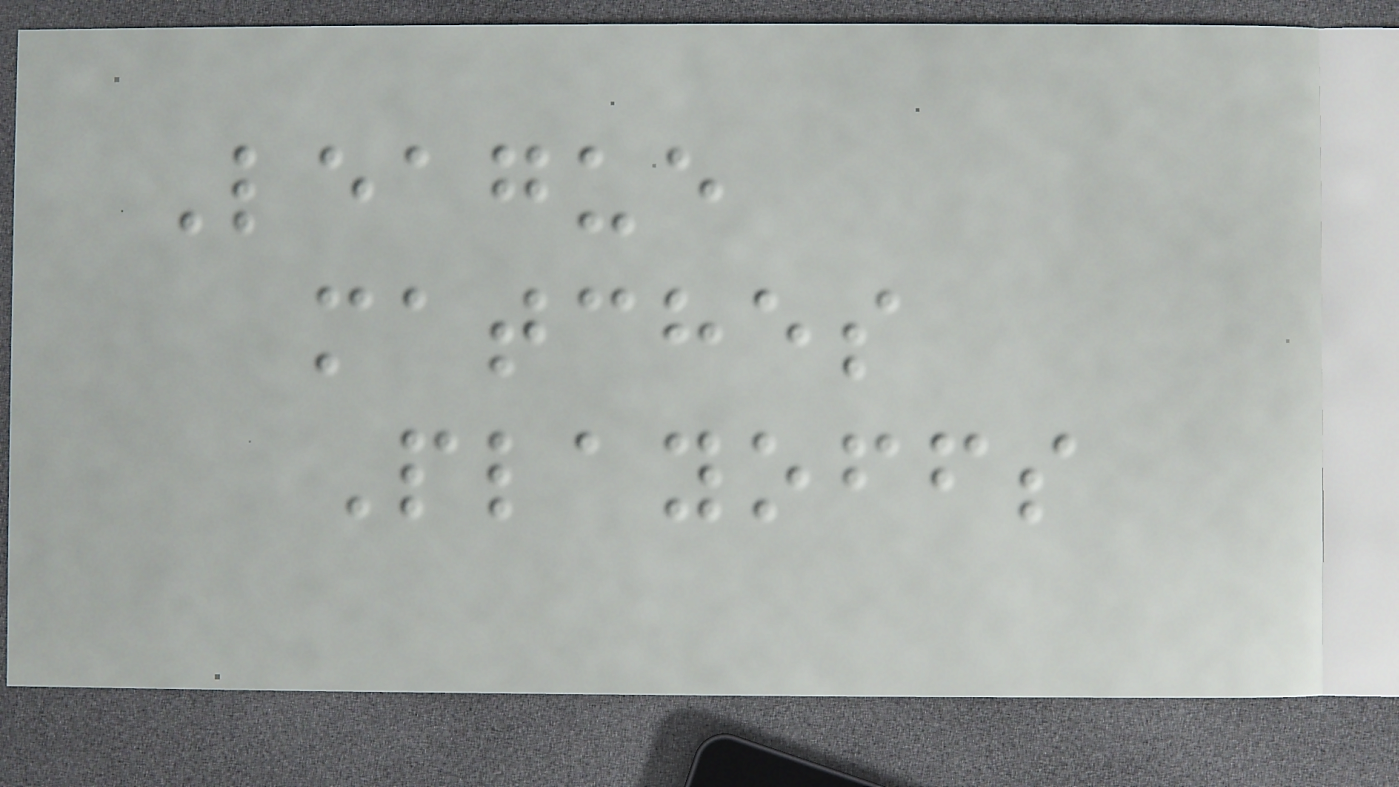League
matches
Playoffs
